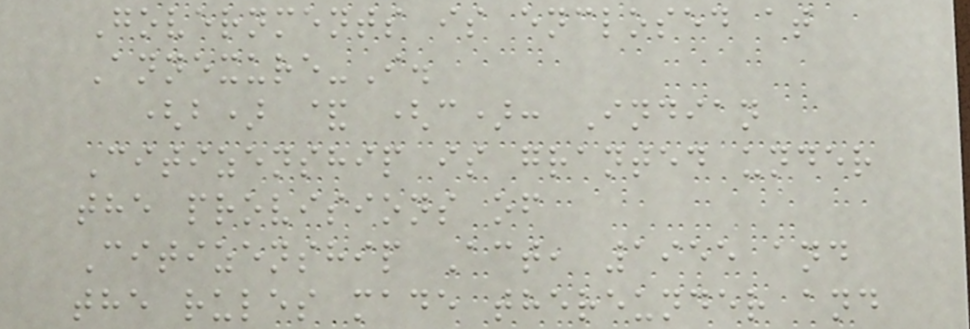Governments is enclosed at
Annexure-I.
(b) & (c): Indian
Citizenship is granted under
the provisions of
Citizenship Act, 1955 and
the rules made thereunder and
